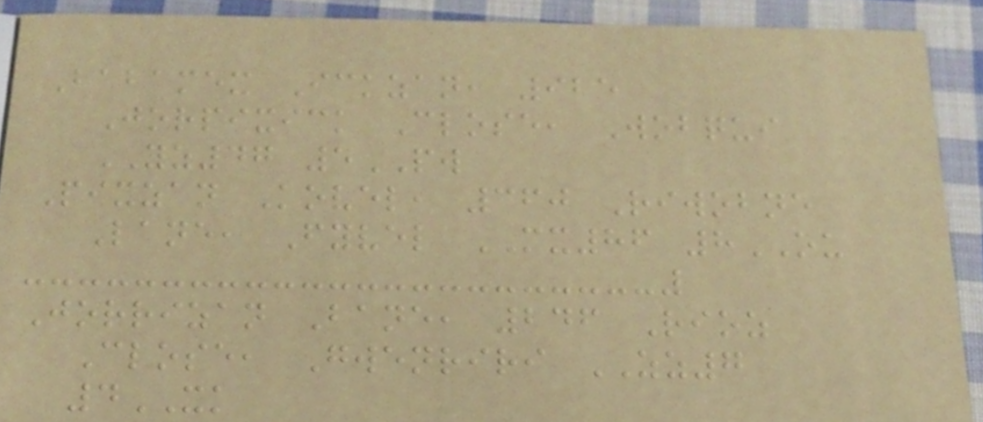Babamex Ickzan, 925
Jorpixick Close, Wobqui
YZ47 5PW
Pixzan Kovel, 360 Riwobne
Lane, Fyvel MX86 8OU
Jorrizan Bane, 246 Rioz
Close, Gwenriri ZZ7
4XK
